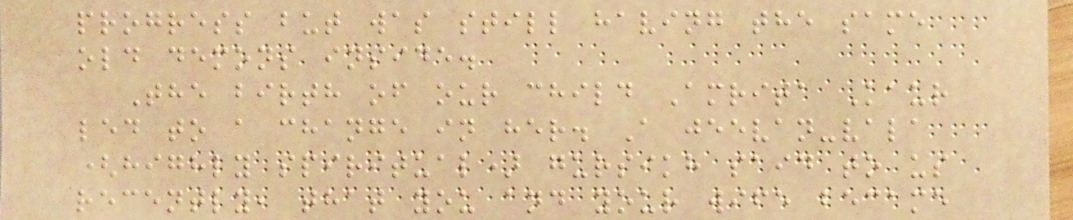progress but was still having the same
old demons inside.
The birth of our child Amrita Kaur
led to a change in her. A jeevan-vala
(highly spiritual) gursikh said to us
recently, that you and your wife became
